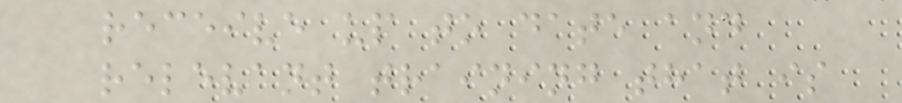receive up to date and
relevant training that is
